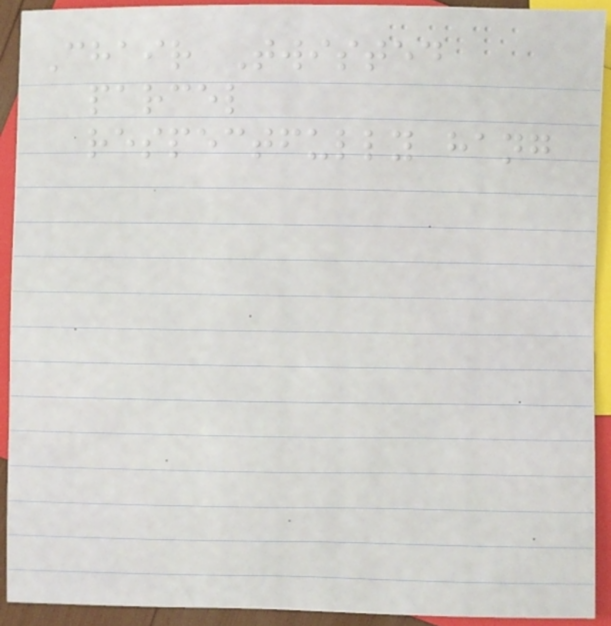Chair Twisted
parcel
respectfully hang
